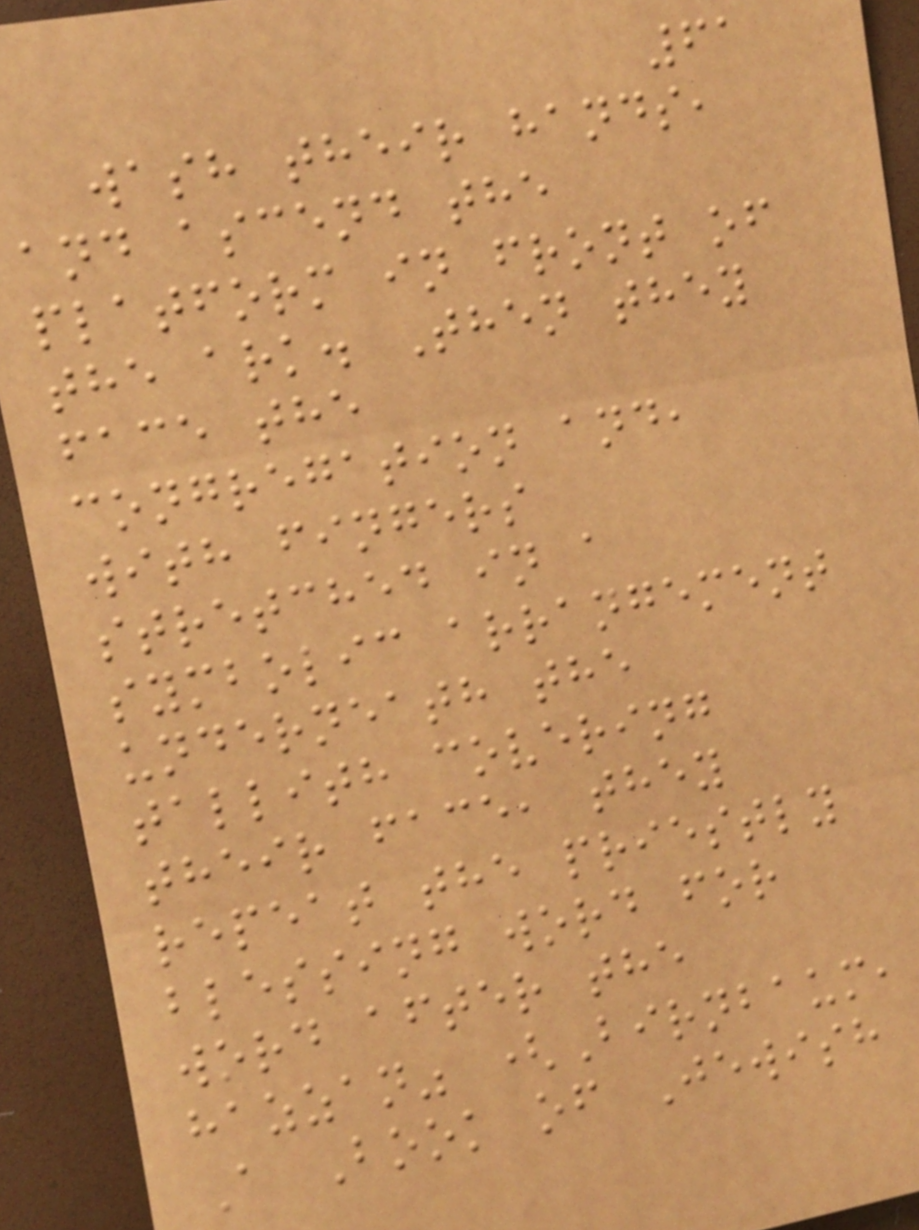61
wash their hands,
and ascend the
platform in front of
the ark. Then they
face the
congregation and,
with fingers
stretched in a
symbolic arrangement
underneath the
tallith covering
their face, they
repeat the priestly
blessing word for
word after the
hazzan" (Birnbaum,
A Book of Jewish
